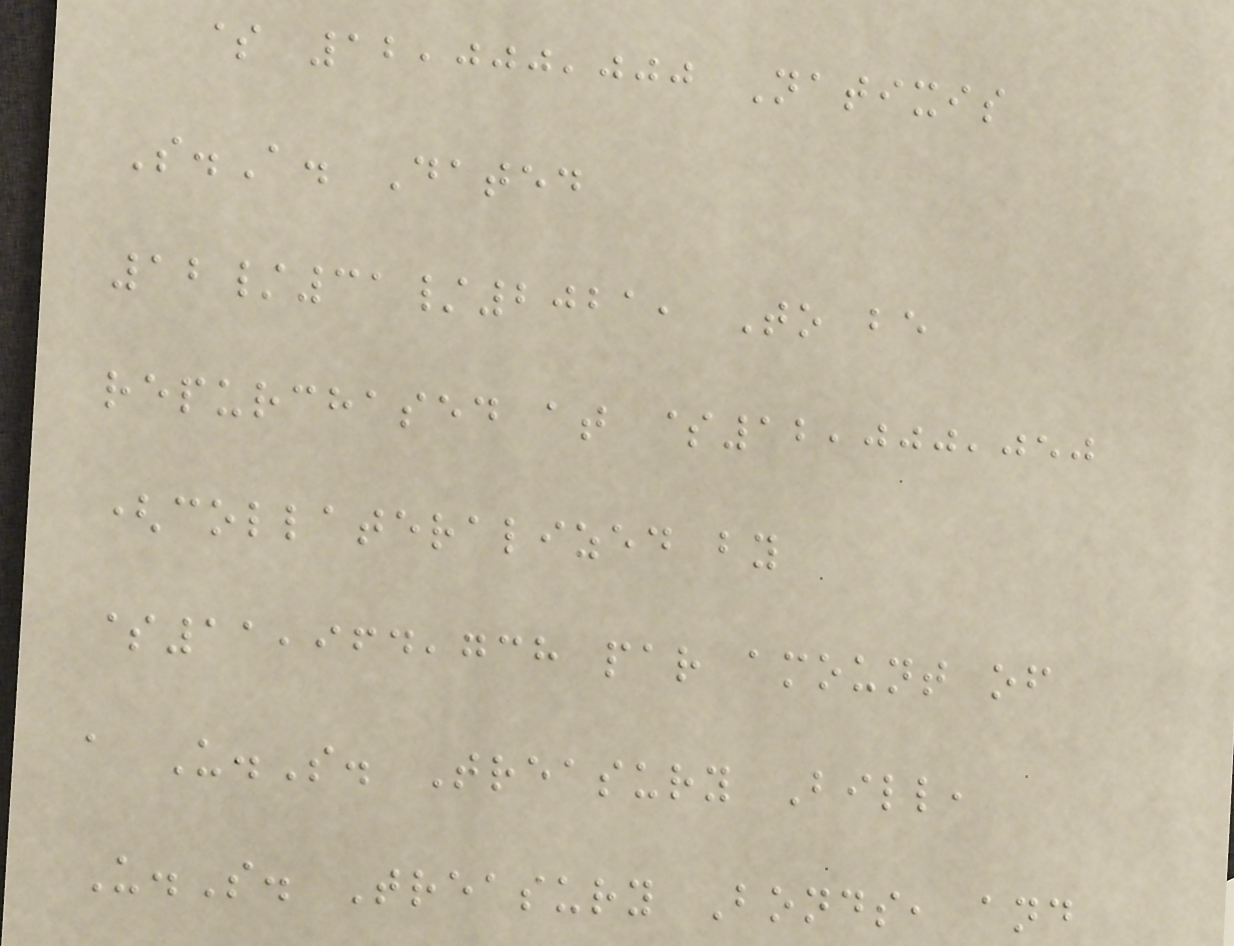$ 12,000,000 Natixis
S.A. Dated
12/31/2021, To be
repurchased at $12,000,050
(collateralized by
$11,964,738 par amount of
a U.S. Treasury Bill,
U.S. Treasury Bonds, and
